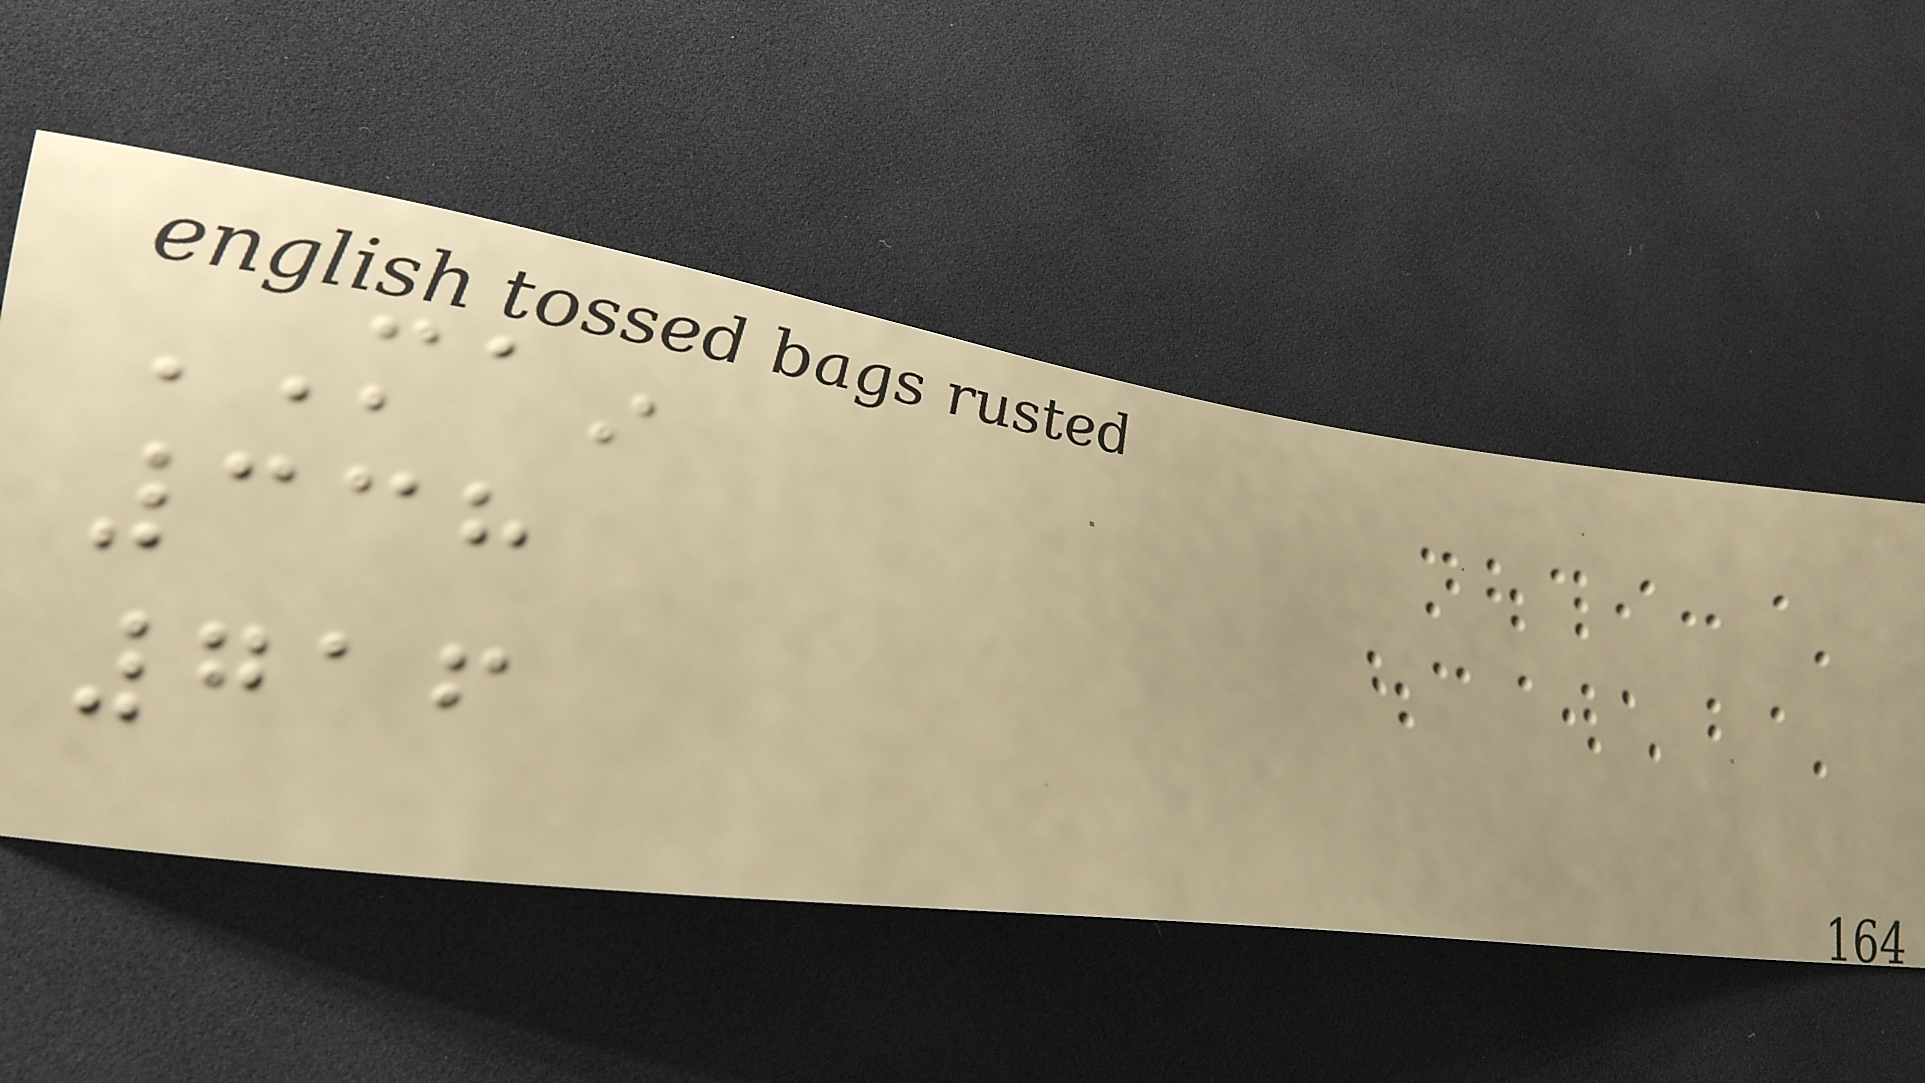MAIN
338
716
